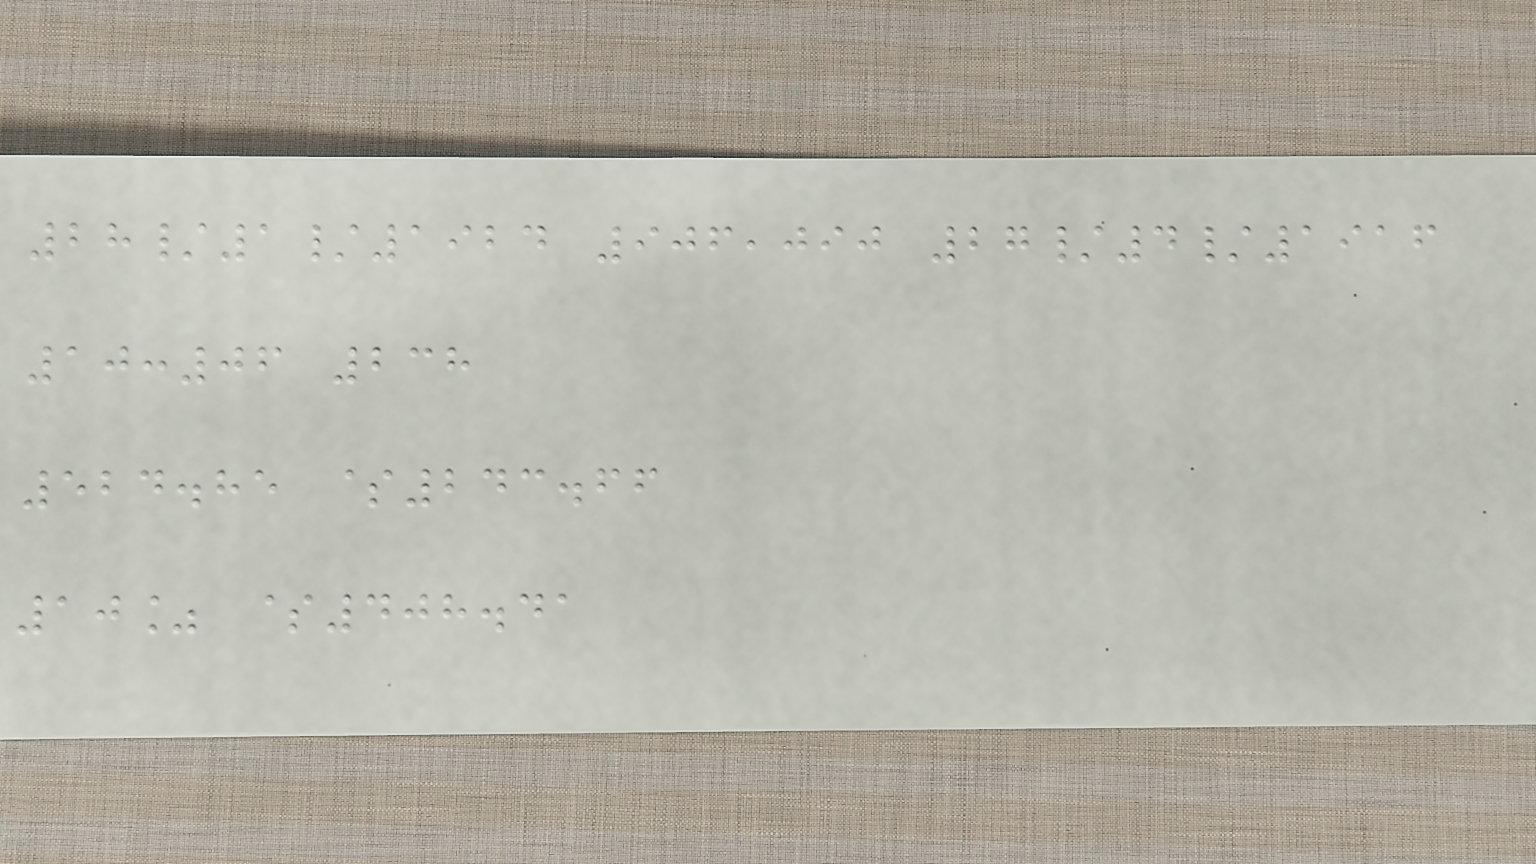28/1/1924 906,090 27/4/1916
10:06 238
524.85 $243.66
10% $408.41
